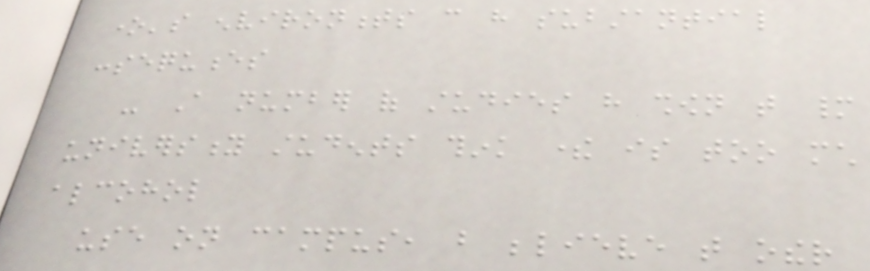one's environments can have substantial
consequences
- A number of studies have shown that many
university students think there is too much
alcohol
use on campus, but believe that other
